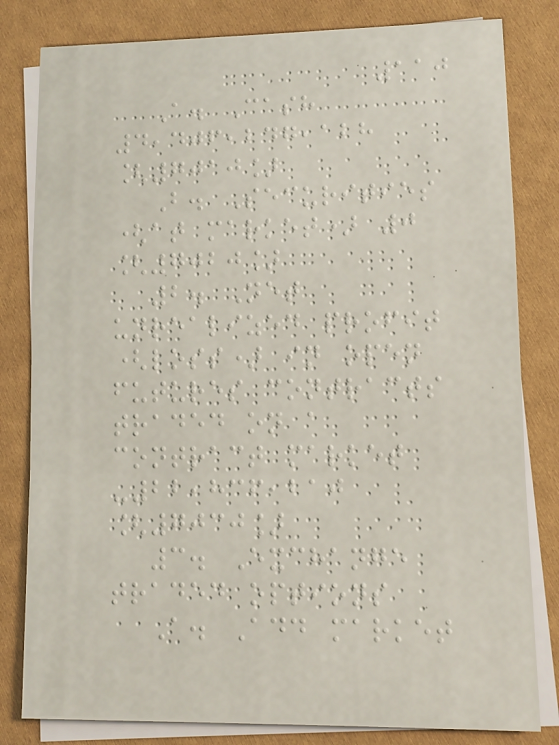110
A. Cash
4,406,247,128
[7010]
B. Securities
(at market) 0
[7020]
2. Net
unrealized profit
(loss) in open
futures contracts
traded on a
contract market
-22,836,210
[7030]
3. Exchange
traded options
A. Add market
